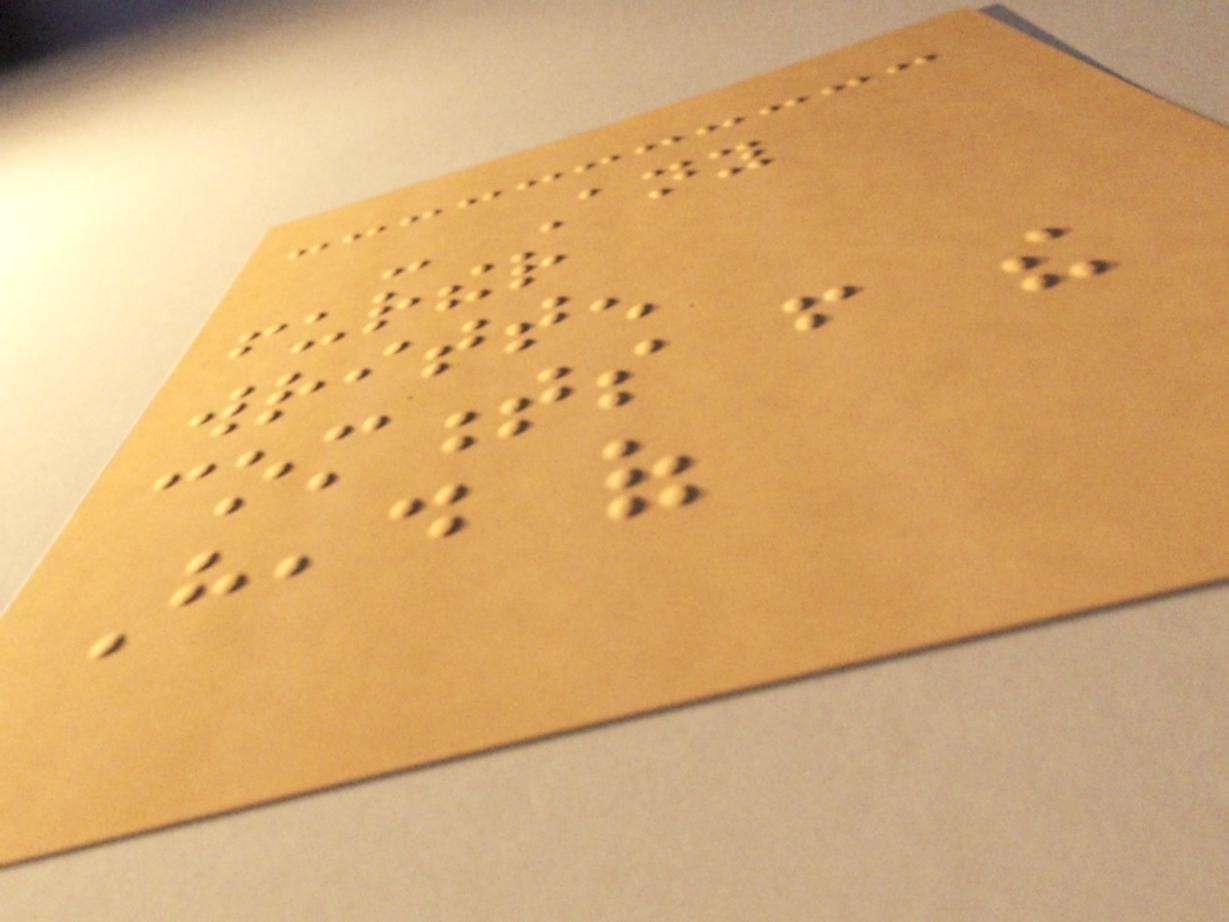- Any
further
written
comments from the
Head of
